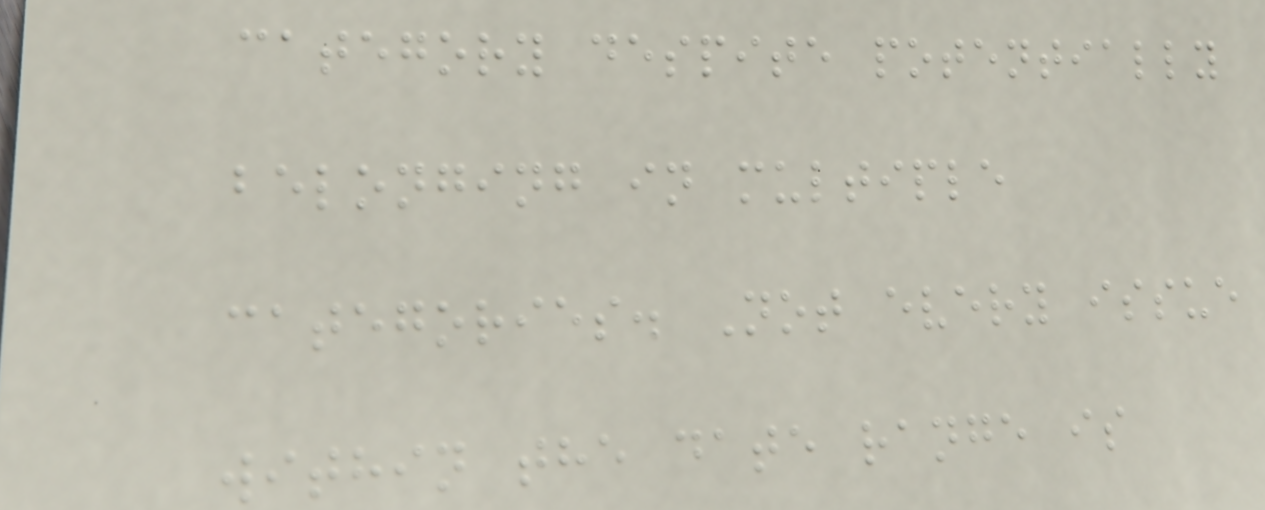category despite potentially
belonging in multiple
categories. Not every issue
within the date range is
